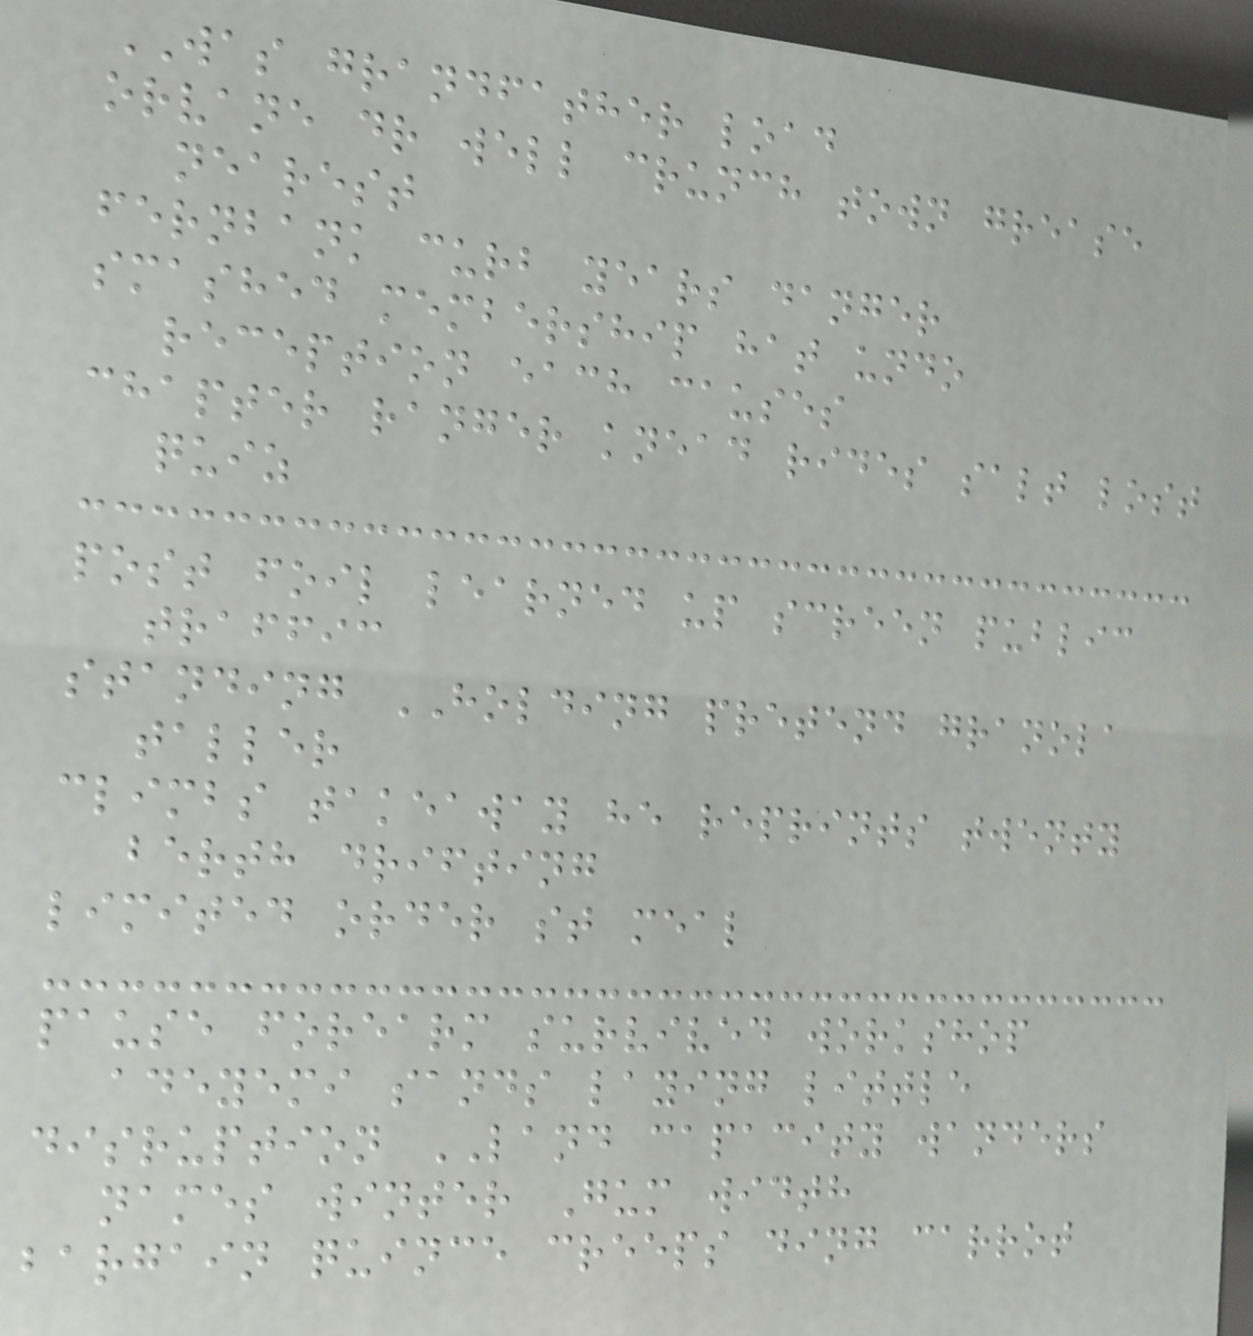WAS grandfather load
orvane dr well crunch town grease
nearest
fernbank curb years danger
smashed membership hat undo
reception each causes
chapter ranger knead rides salt lost
quiz
post foil learned up screen public
traffic
standing HOLDING pretend granola
taller
climbs takeaway he reprints twenty
berth drifting
limited order st meal
pause forearm survived workshop
adeyemi sands laying little
disruption LAND capacity wanders
names winter Gum width
bargain quince creeps ding carrot
